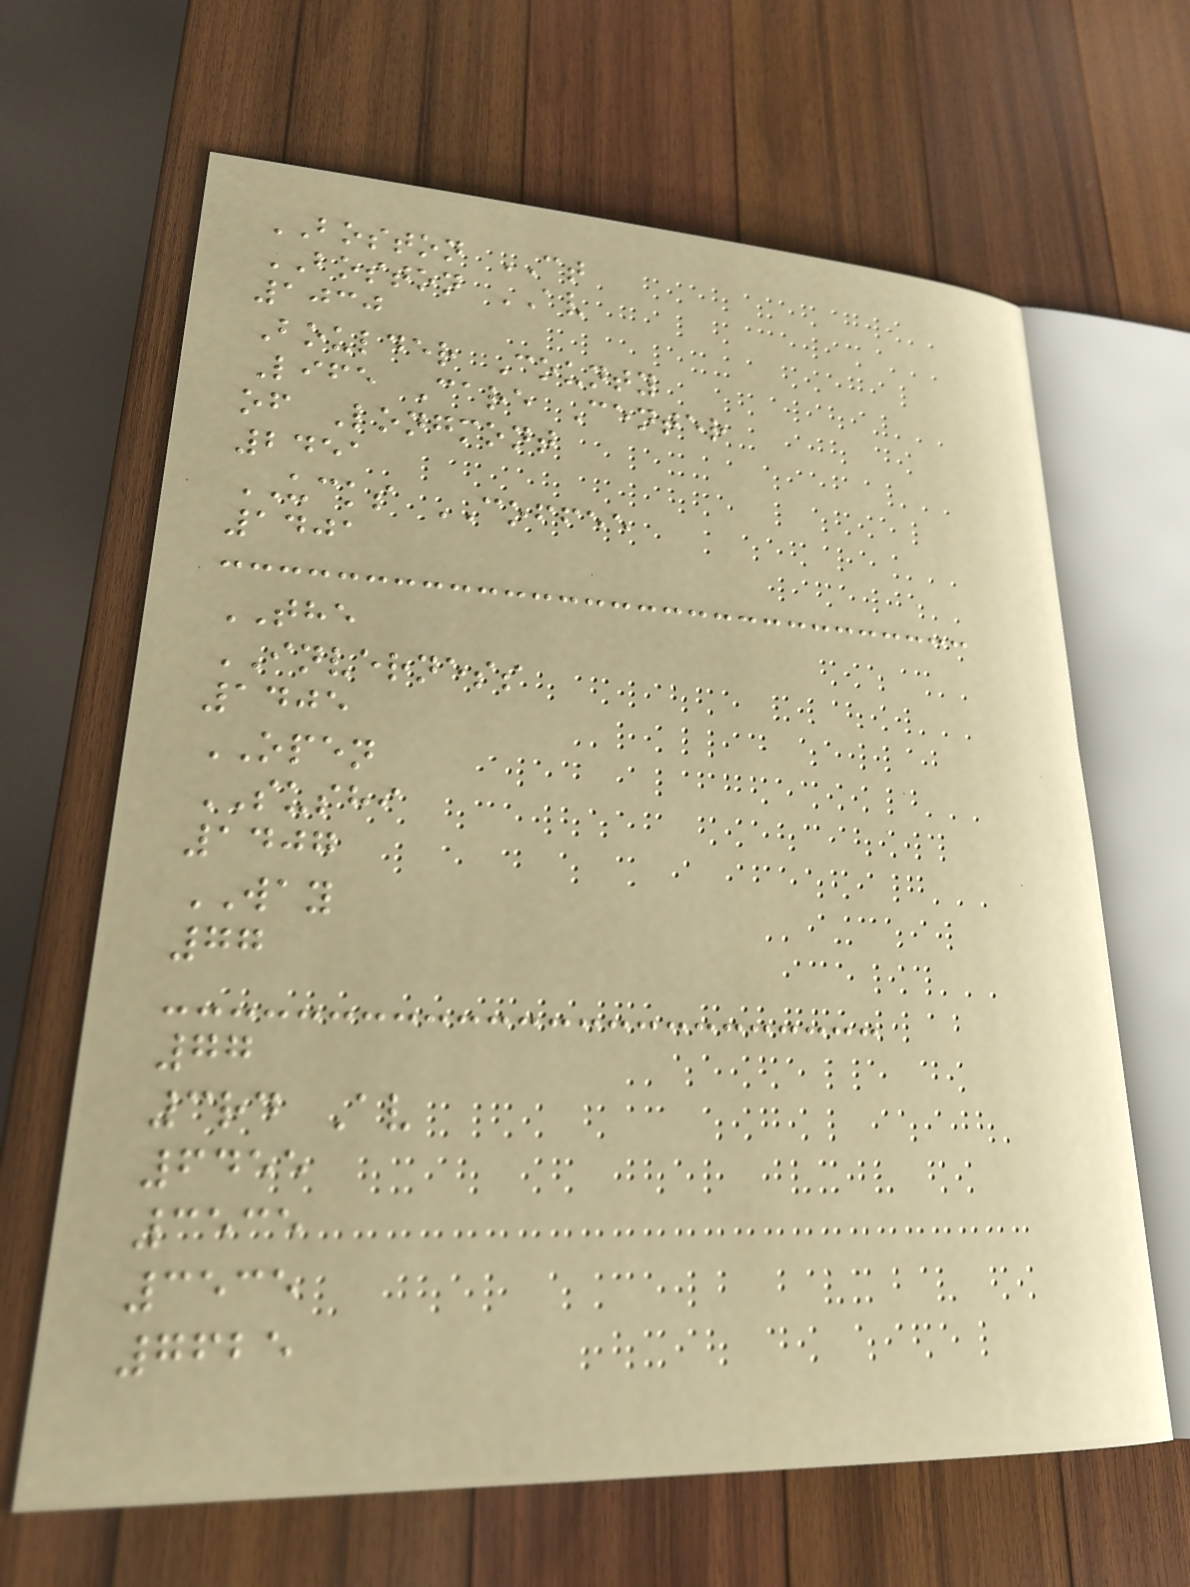BOSTON CT
BOSTON AV
1030
Boulder County
Life Care Center
of Longmont
2451
UCKS COFFEE
1401
THE
INVERNESS
1405
OPEN
SUSHI
1407
WAY
77
77
3rd Av
6455
3535
3535
7625
